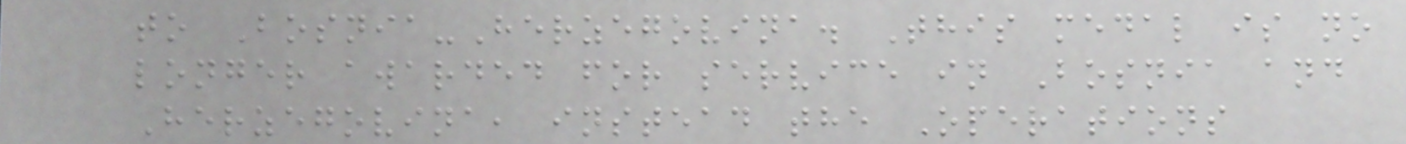to Bosnia-Herzegovina. This medal is no
longer awarded for service in Bosnia and
Herzegovina, instead the Operations
